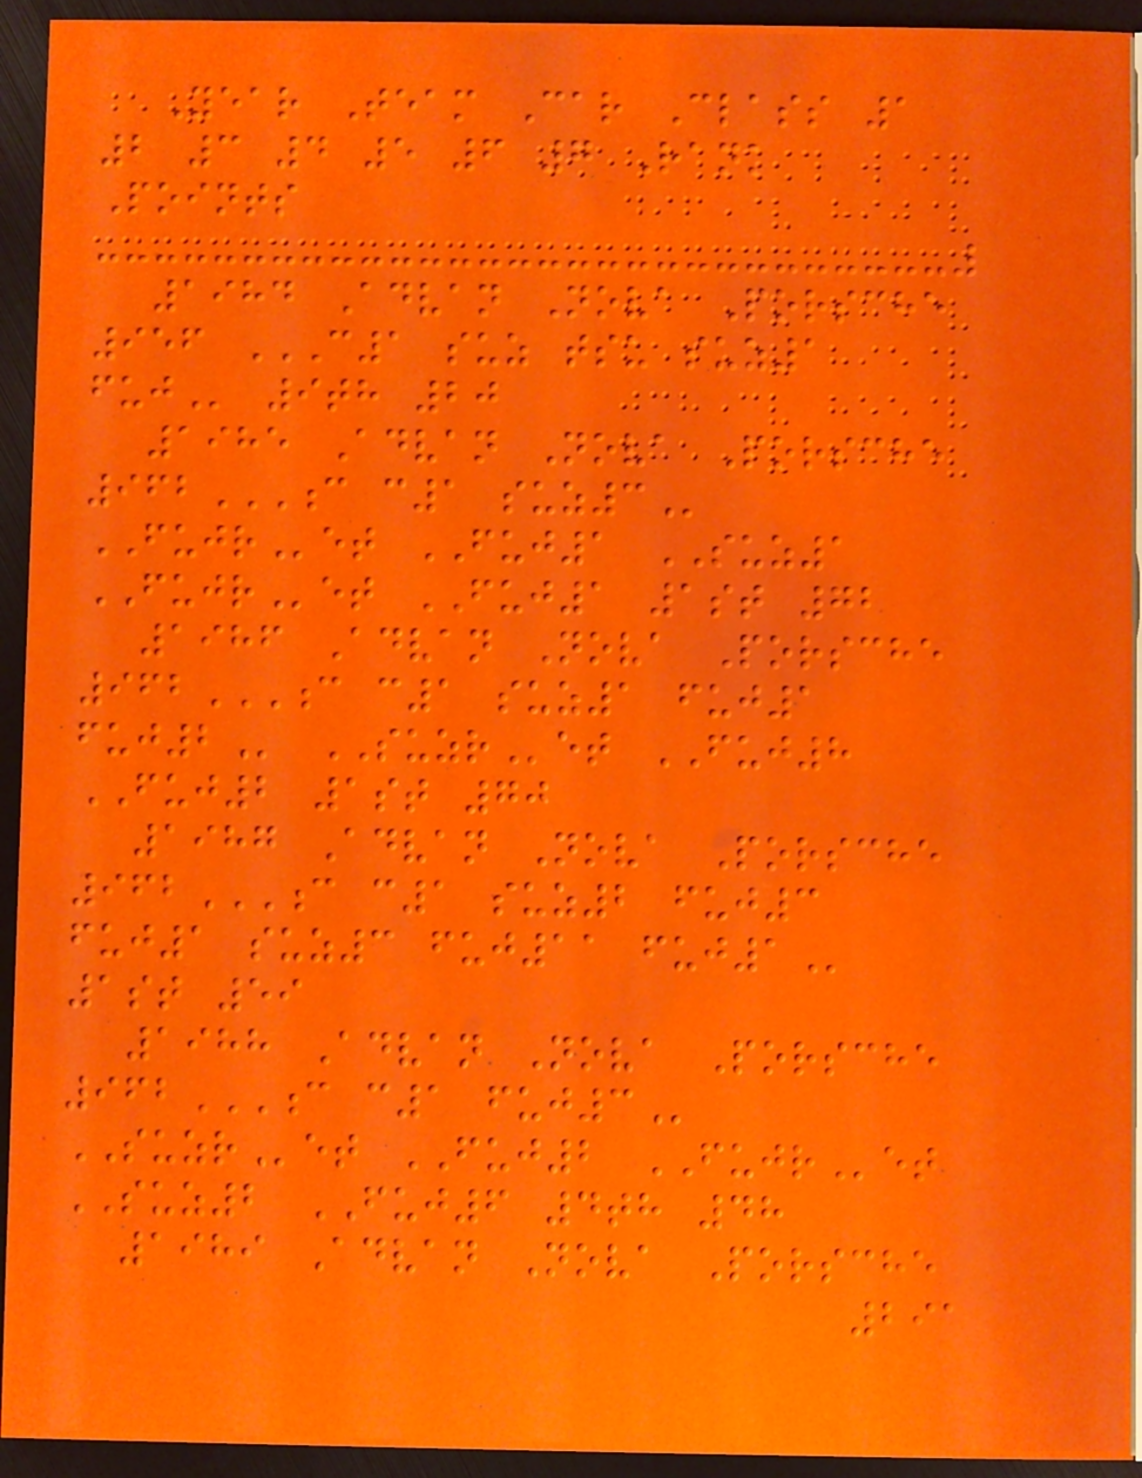Year Team Car Class 1
2 3 4 5 6 7 Rank
Points
1984 Advan Nova Porsche
956 C1 SUZ TSU SUZ1
FUJ 9th 20
1985 Advan Nova Porsche
962C C1 SUZ3
FUJRet FUJ1 SUZ1
FUJRet FUJ1 1st 72
1986 Advan Nova Porsche
962C C1 SUZ1 FUJ1
FUJ2 SUZRet FUJ8
FUJ2 1st 70
1987 Advan Nova Porsche
962C C1 SUZ2 FUJ3
FUJ1 SUZ3 FUJ11 FUJ1
1st 59
1988 Advan Nova Porsche
962C C1 FUJ3
SUZRet FUJ2 FUJRet
SUZ2 FUJ6 4th 48
1989 Advan Nova Porsche
291
